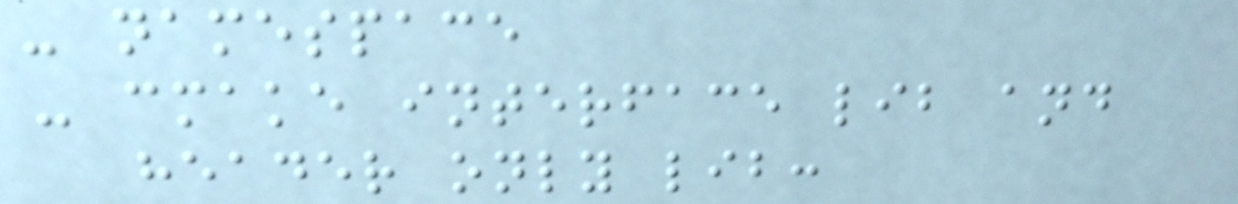- namespace
- cmake interface lib and
header only lib:
